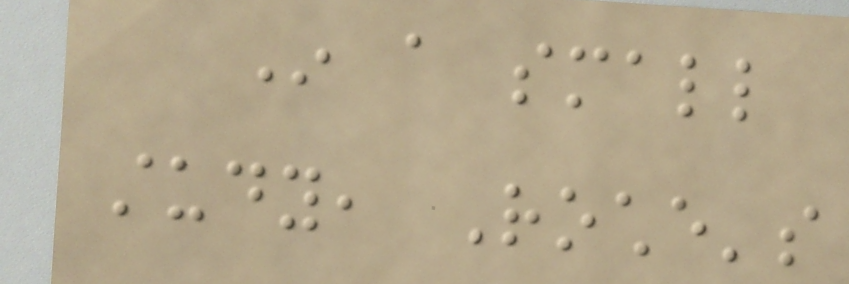In a small
study, Roche's
